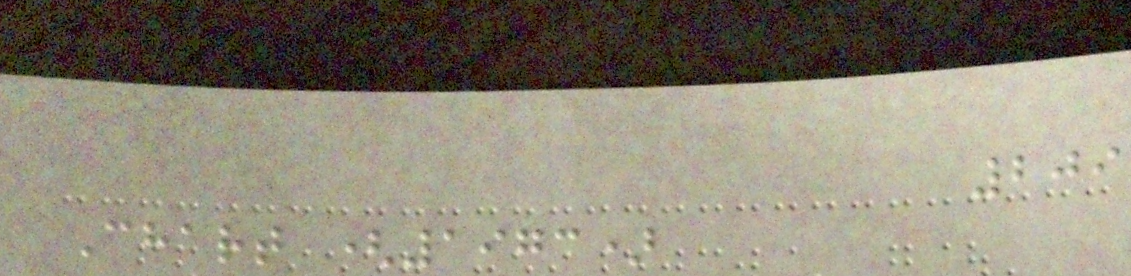209
Chart (1973)
